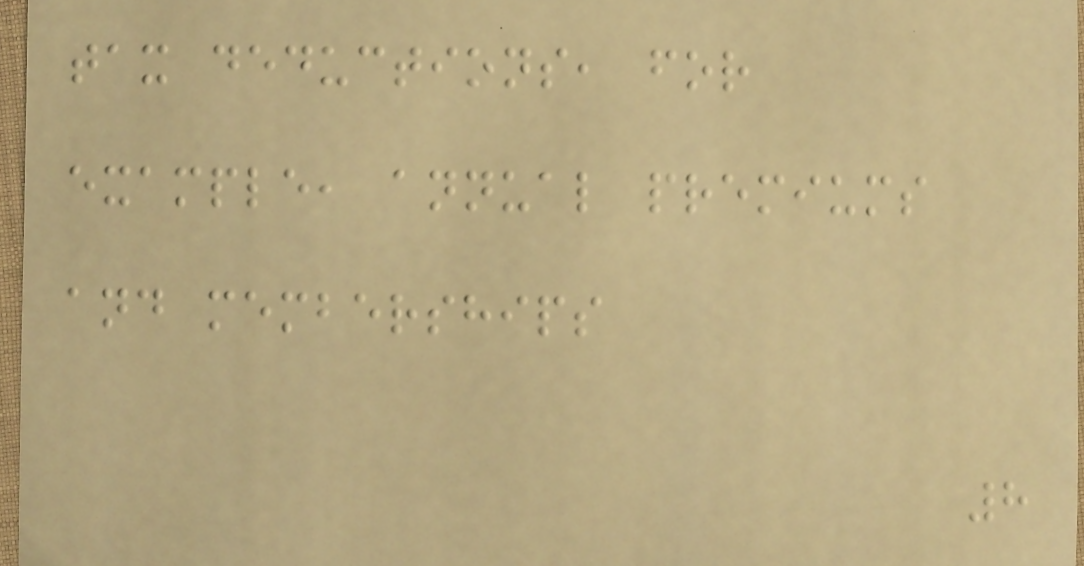tax deductions, for
example, annual premiums
and memberships
8
